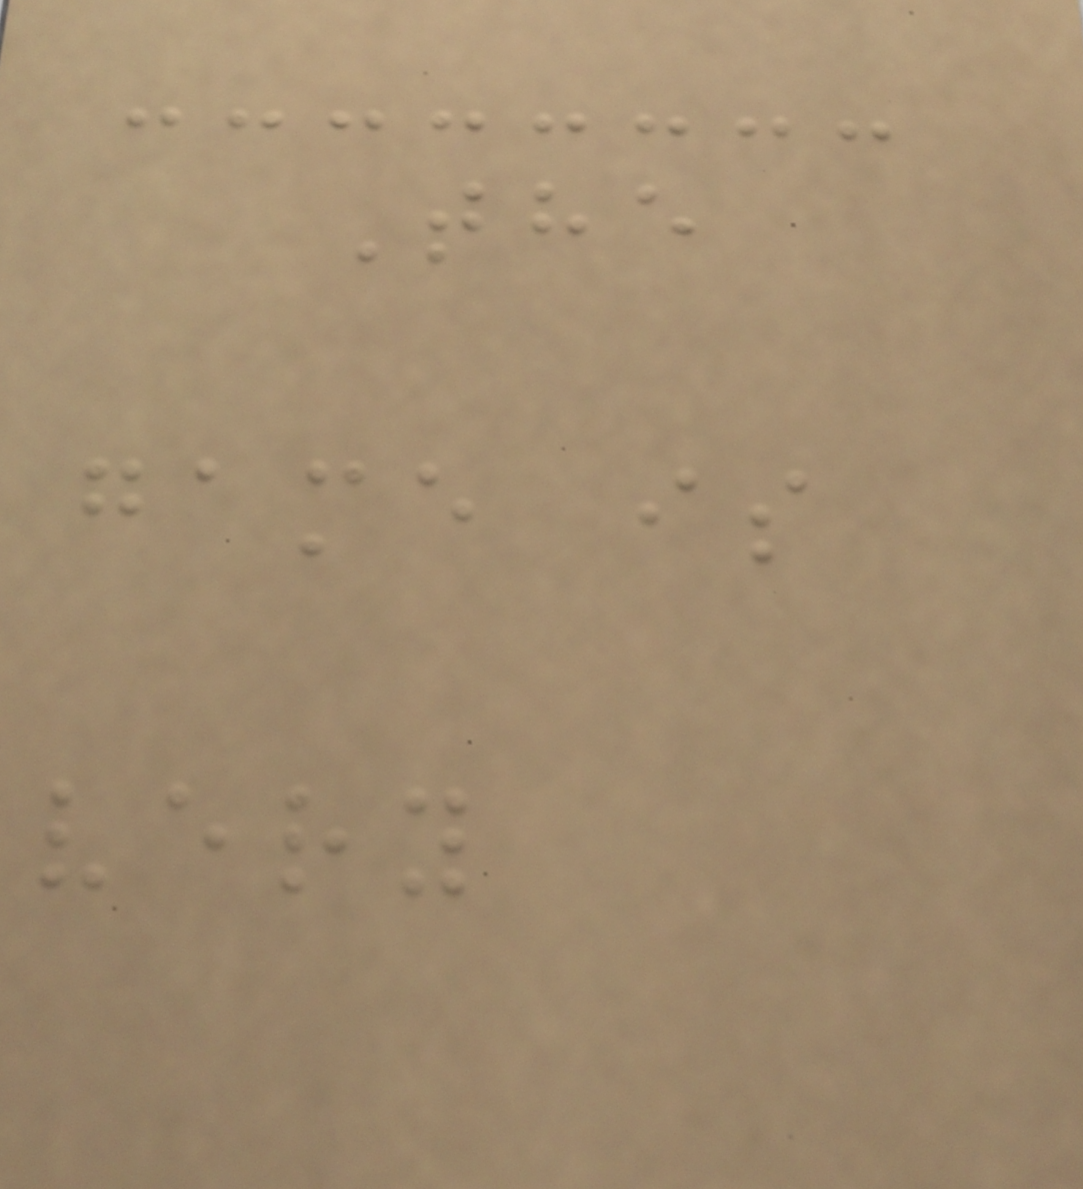The
game is
very
